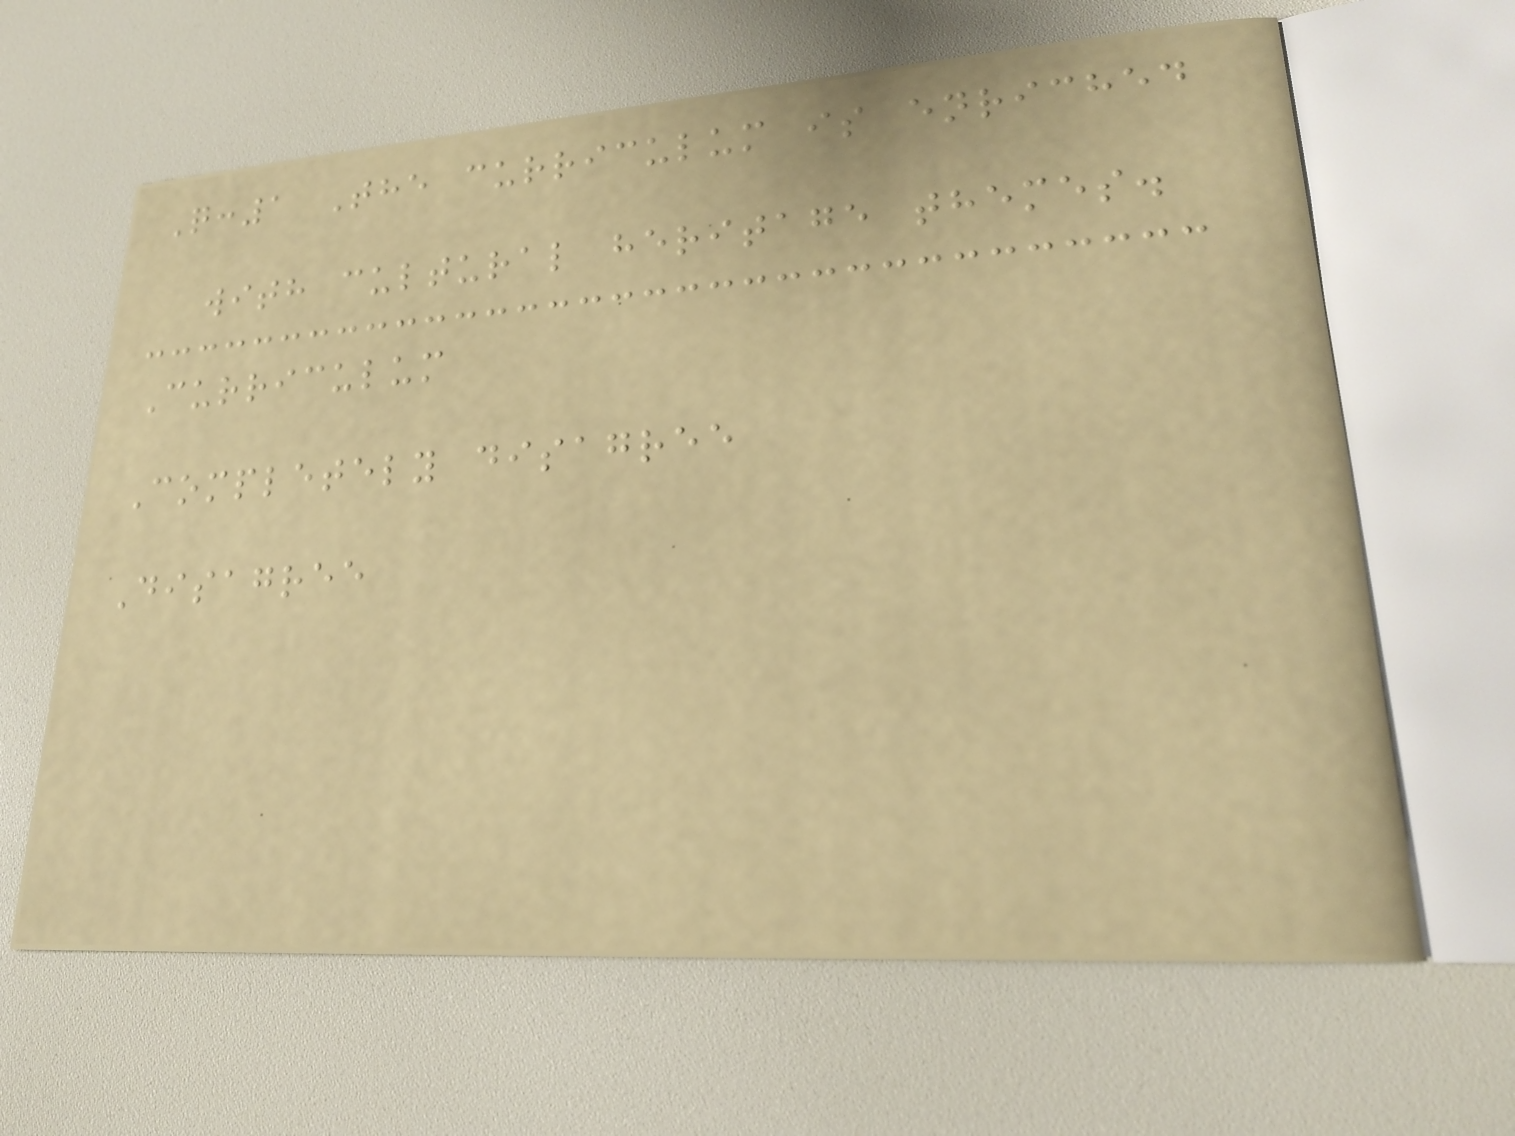Q:1 The curriculum is enriched
with cultural heritage themes.
Curriculum
Completely disagree
Disagree
